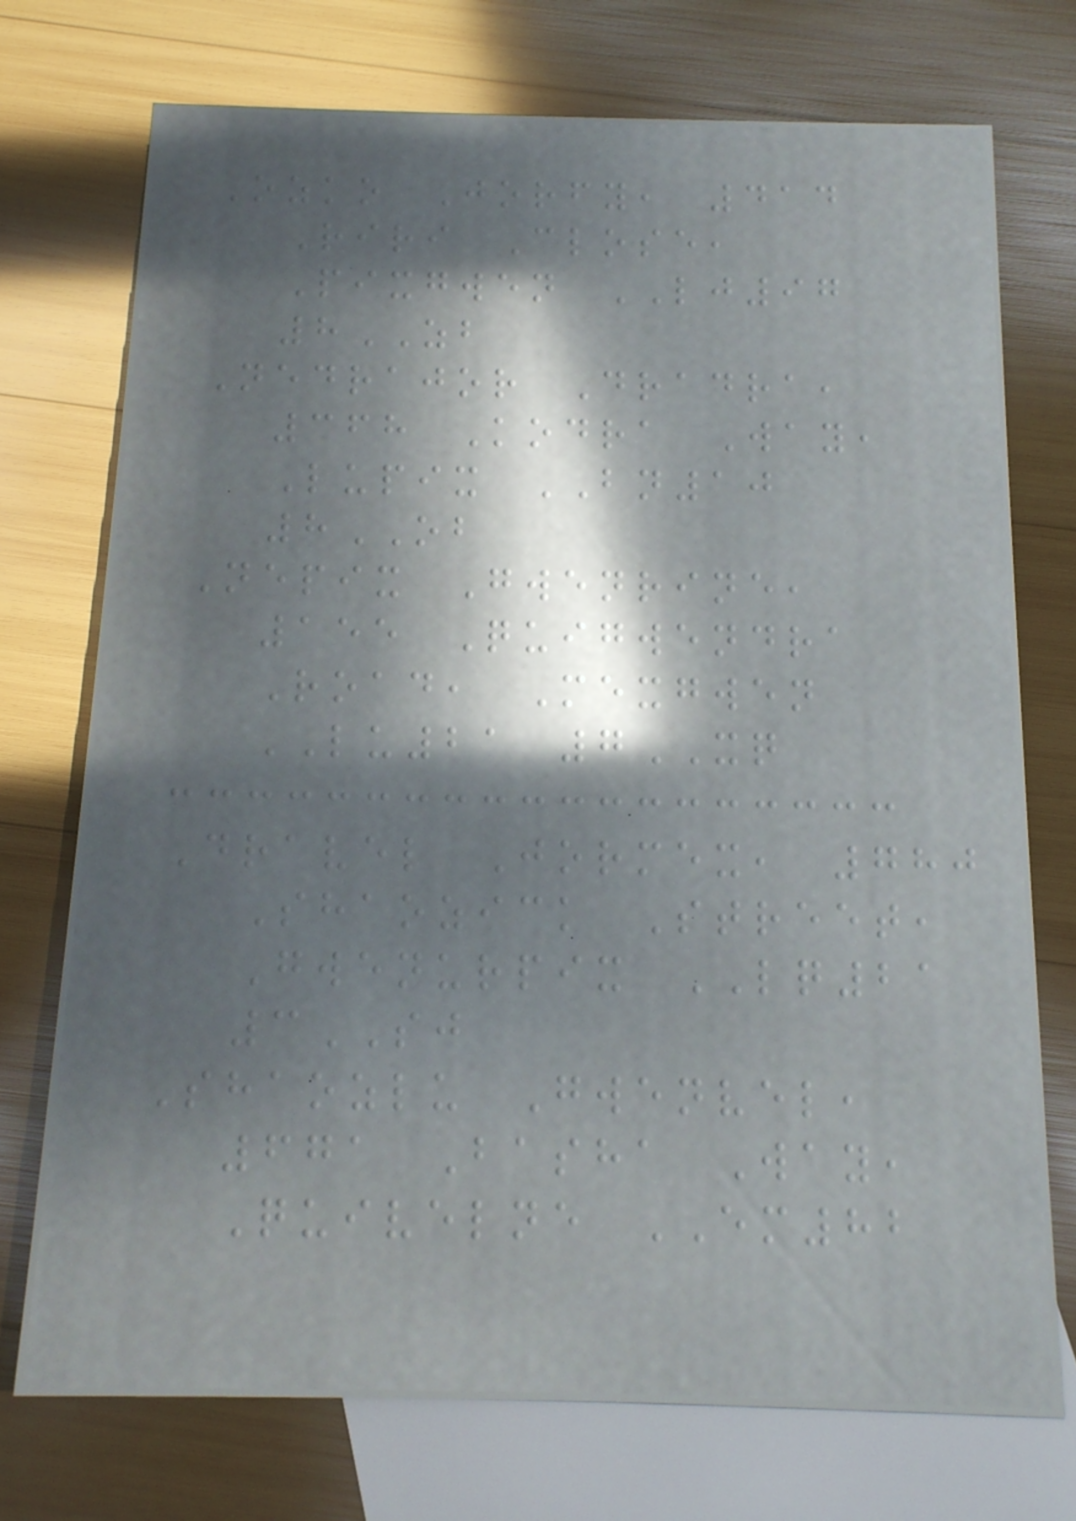Ozko Jorfy, 414
Riri Close,
Pixgwen LJ97
8ZB
Nedrajor Dradra,
368 Kodra Way,
Lupix BN10
8OB
Nepix Gwenrine,
155 Quigwendra
Road, Mexgwen
LU21 7XQ
Dravel Jormex, 780
Shaozick Street,
Gwenurpix LQ21
3SJ
Shaozlu Gwenvel,
671 Basha Way,
Quivelne EM82
